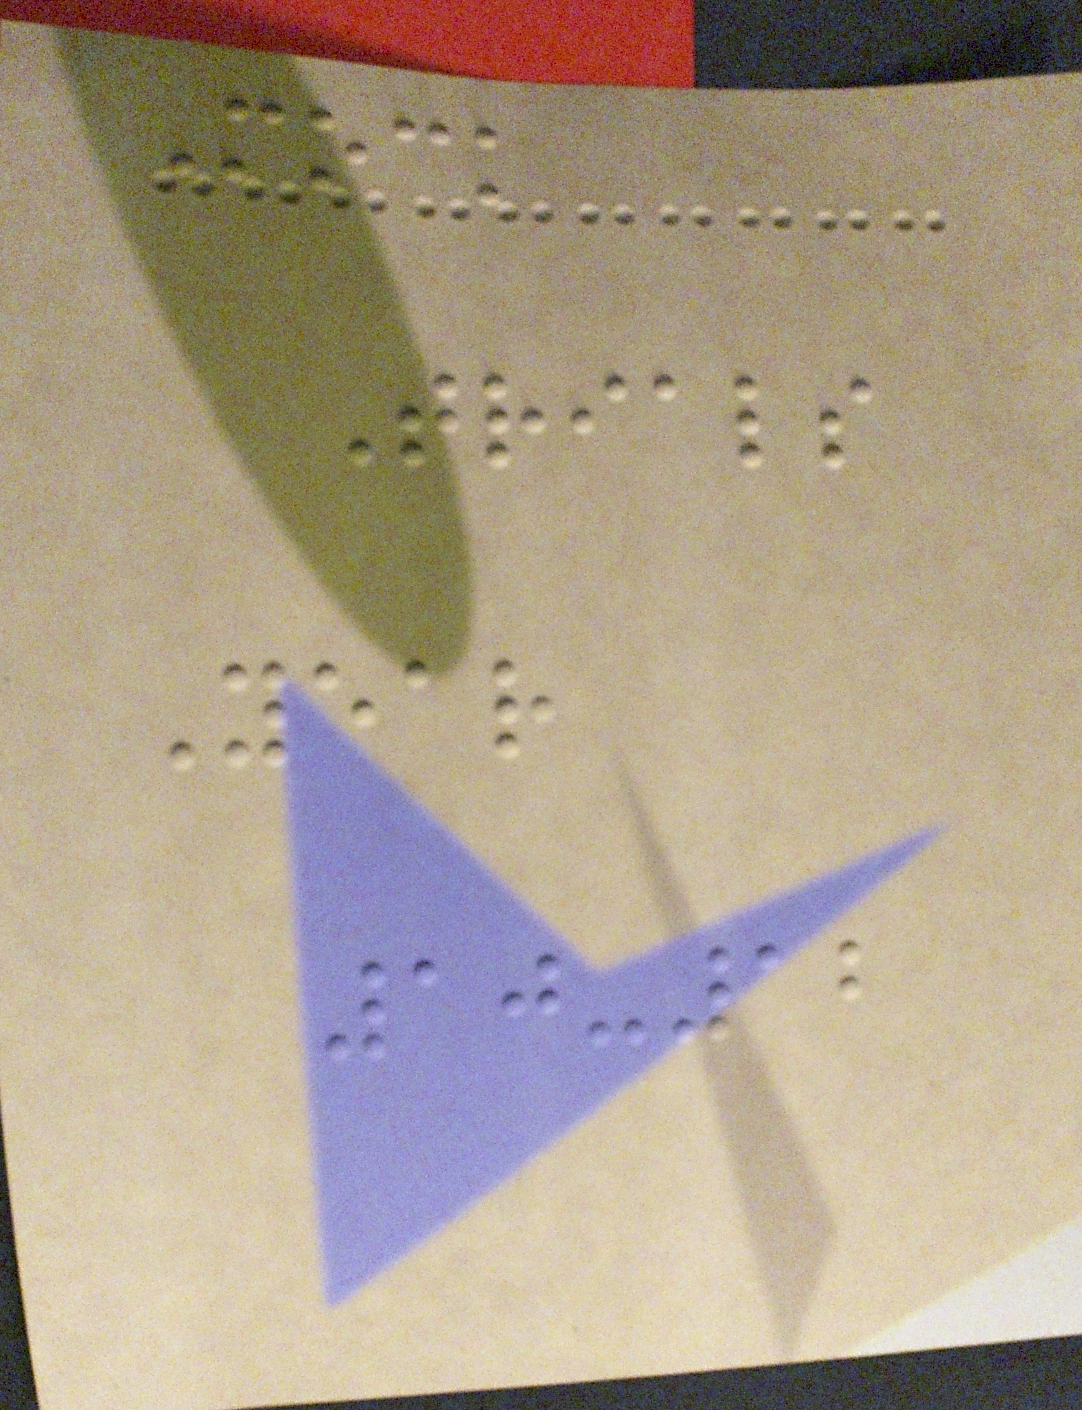Mock
Trials
Year
10-12
